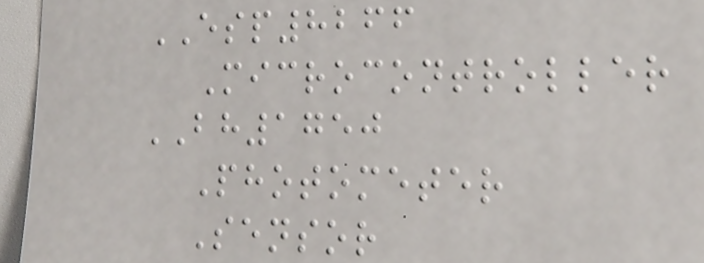ESP8266
Microcontroller
BH1750
Photometer
Sensor
